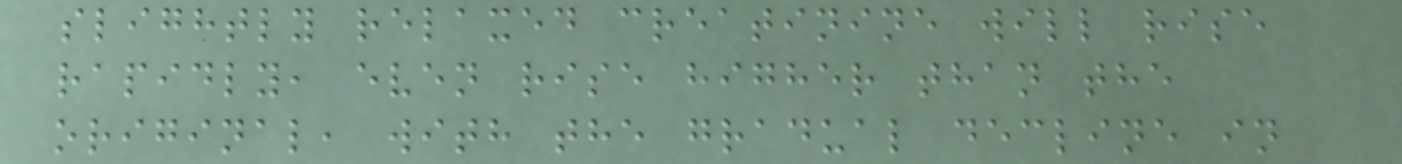slightly relaxed creatinine will rise
rapidly, even rise higher than the
original, with the gradual decline in
